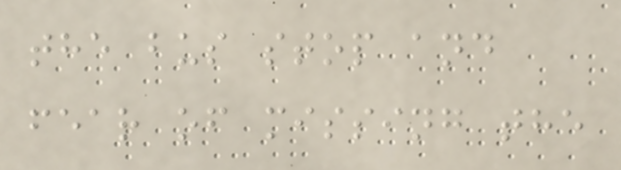the bus stop and
fear of missing the
